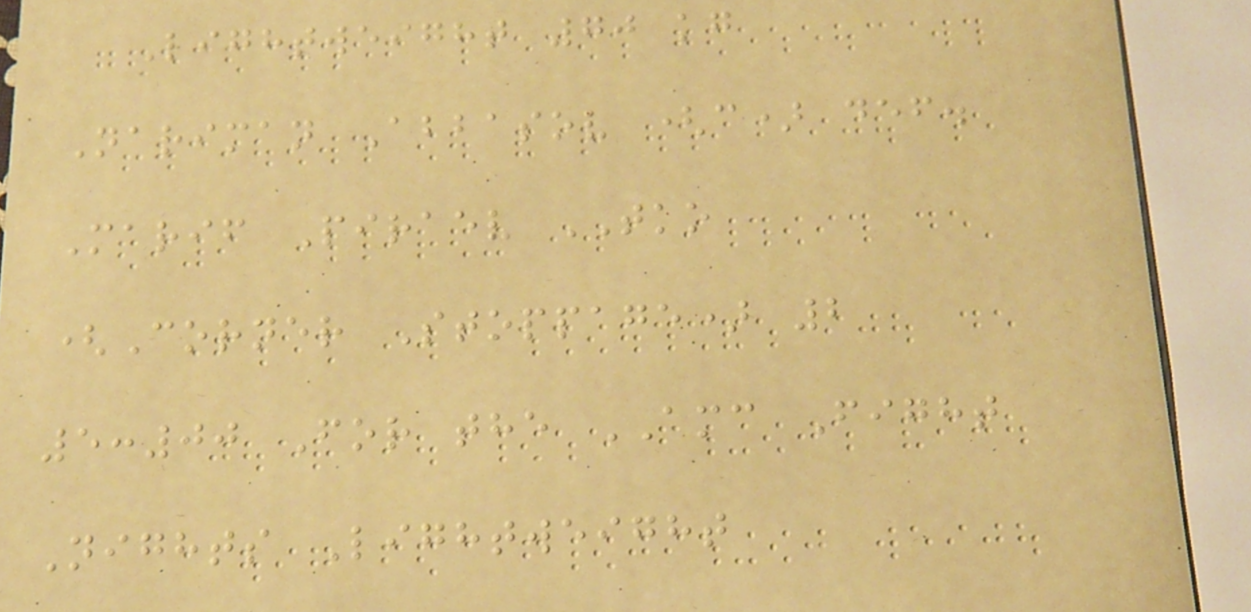Lightweight 70 kg
Nariman Abbasov (c) def.
Marif Piraev TKO
(Corner Stoppage) 2
5:00 For the AMC Fight
Nights Lightweight
